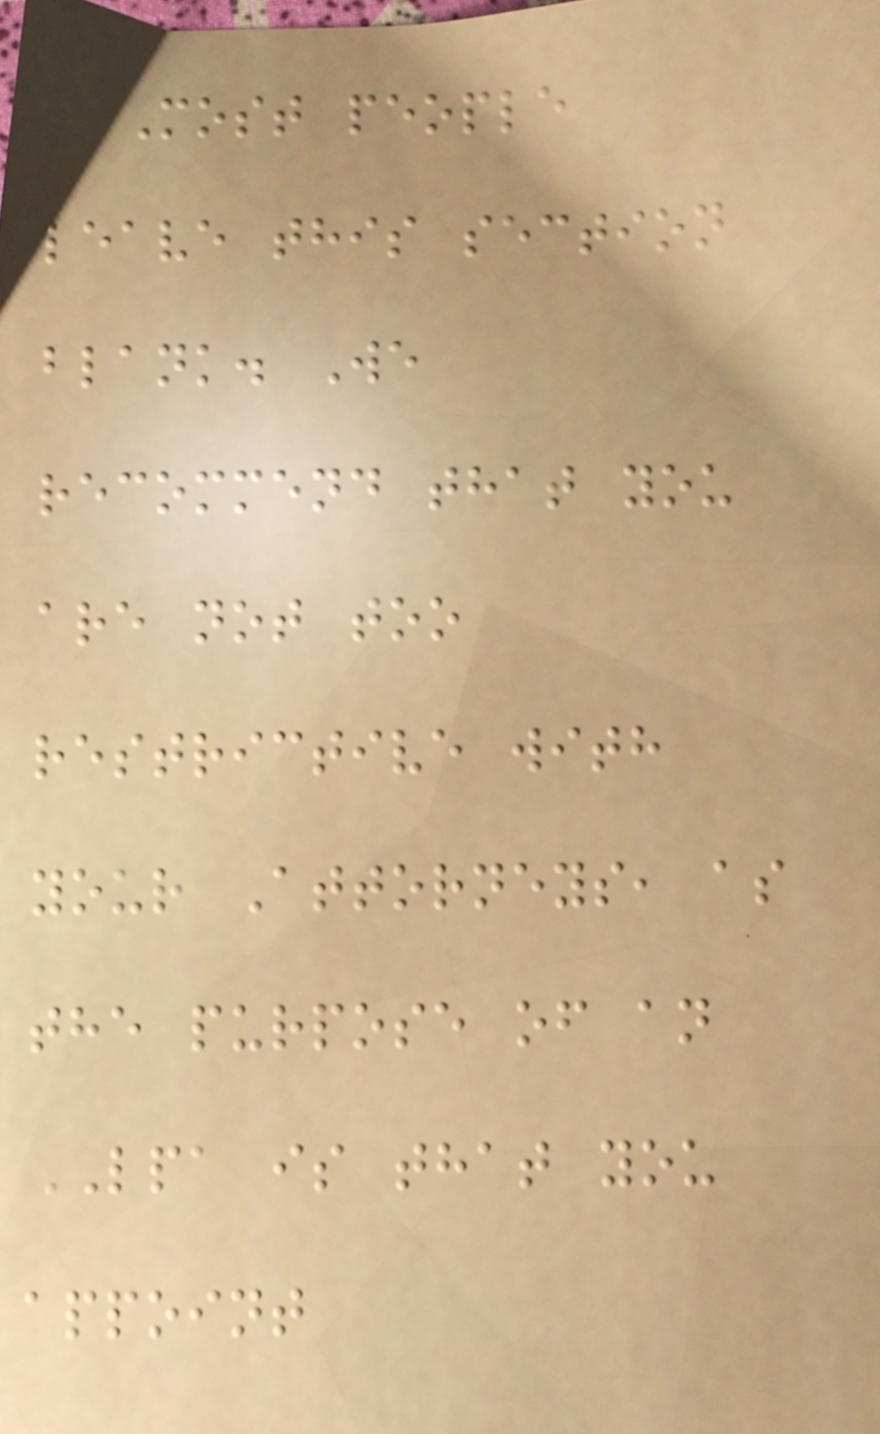Most people
leave this section
blank. We
recommend that you
are not too
restrictive with
your Attorneys, as
the purpose of an
LPA is that you
appoint
